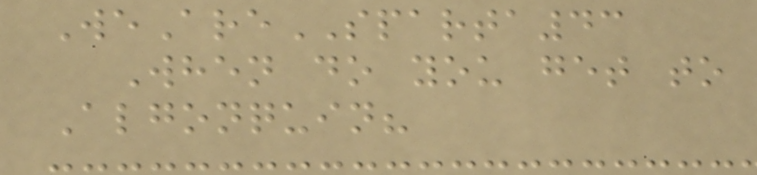WeAreSPARTA43
When do you get to
Algonquin?
